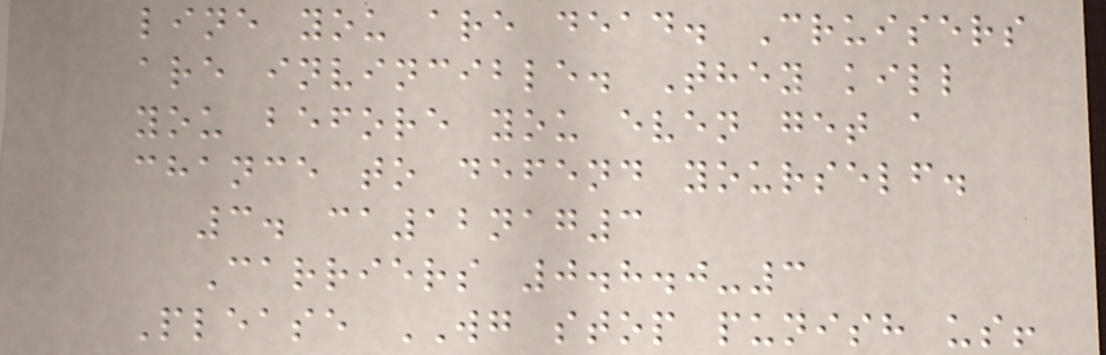line you are dead. Cruisers
are invincible. They kill
you before you even get a
chance to defend yourself.
3. ca12nag3
Carriers 0.8.0-3
Please WG stop punish us!
